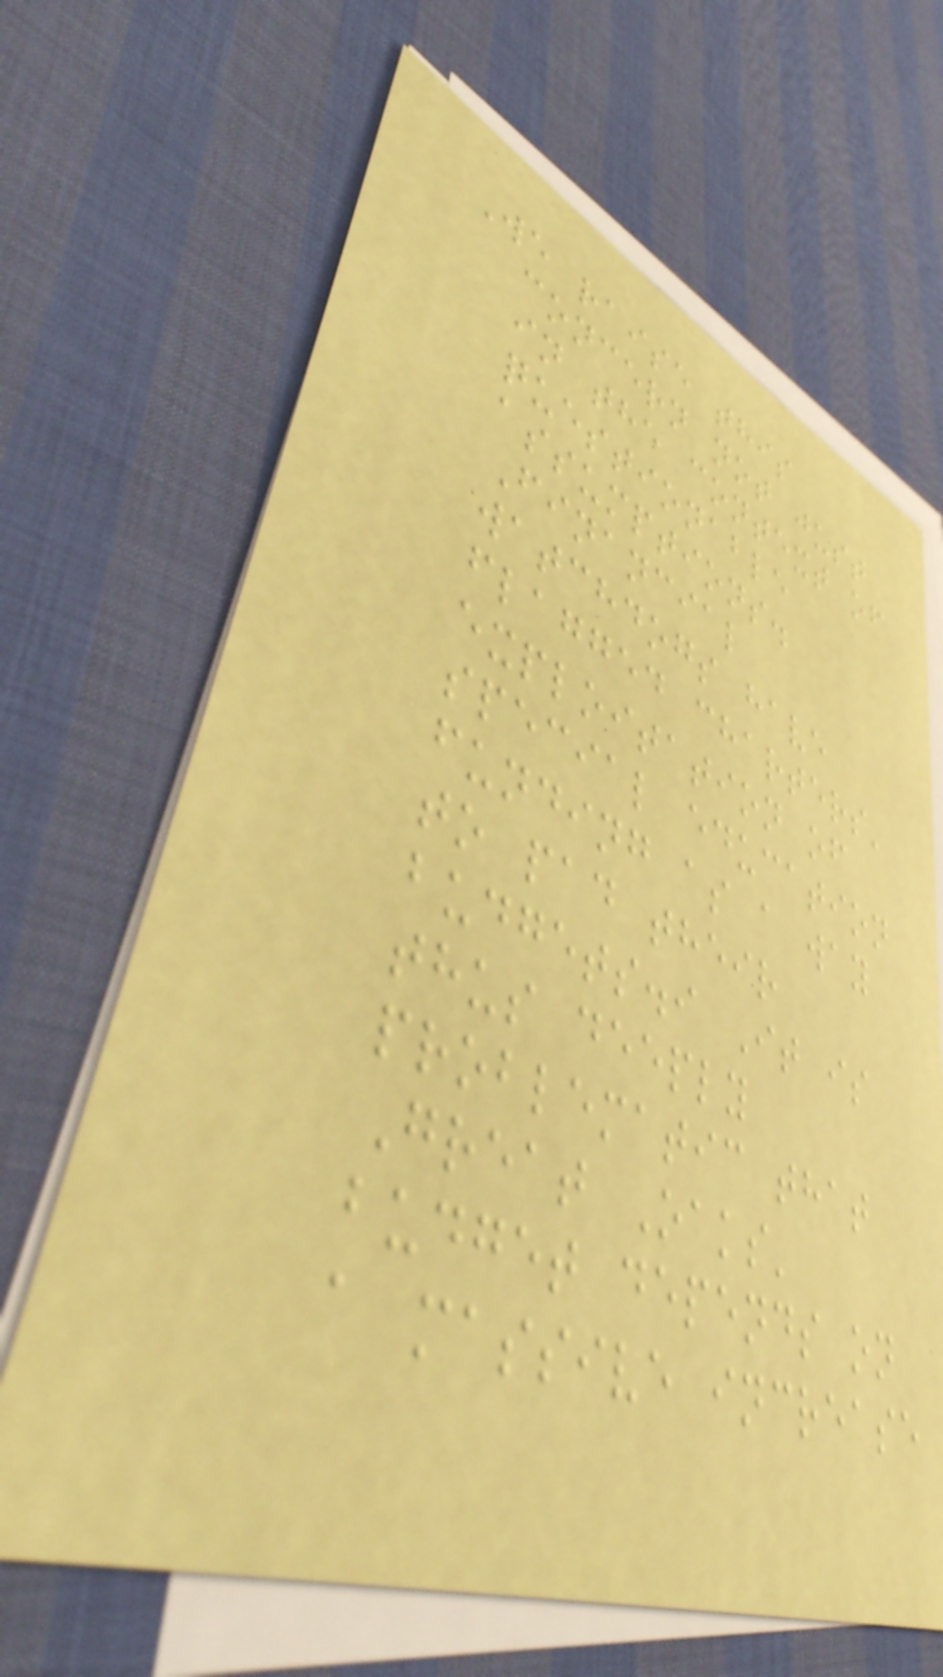We raise this
concern not just
in the context of
questionable
assumptions.
Financial
watchdogs have
flagged charters'
exploitation of
special education
funding as a way
to pad their
budgets.i It is
thus deeply
problematic that
Great Oaks'
budget depends on
a massive increase
